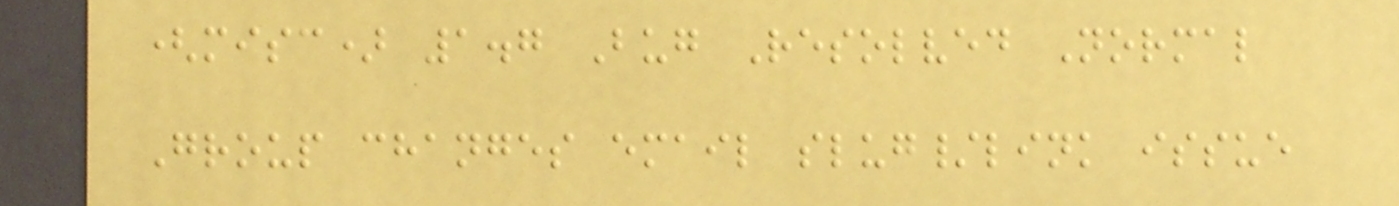(misc) 1.7 Bug Resolved Normal
Group changes email slug/link issue
